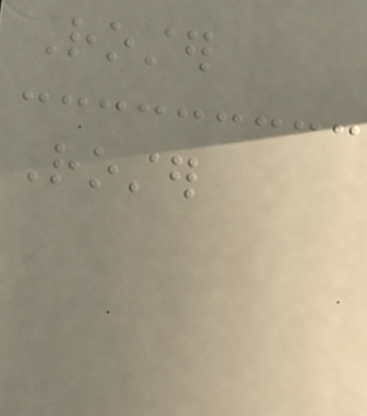Roster
Roster
